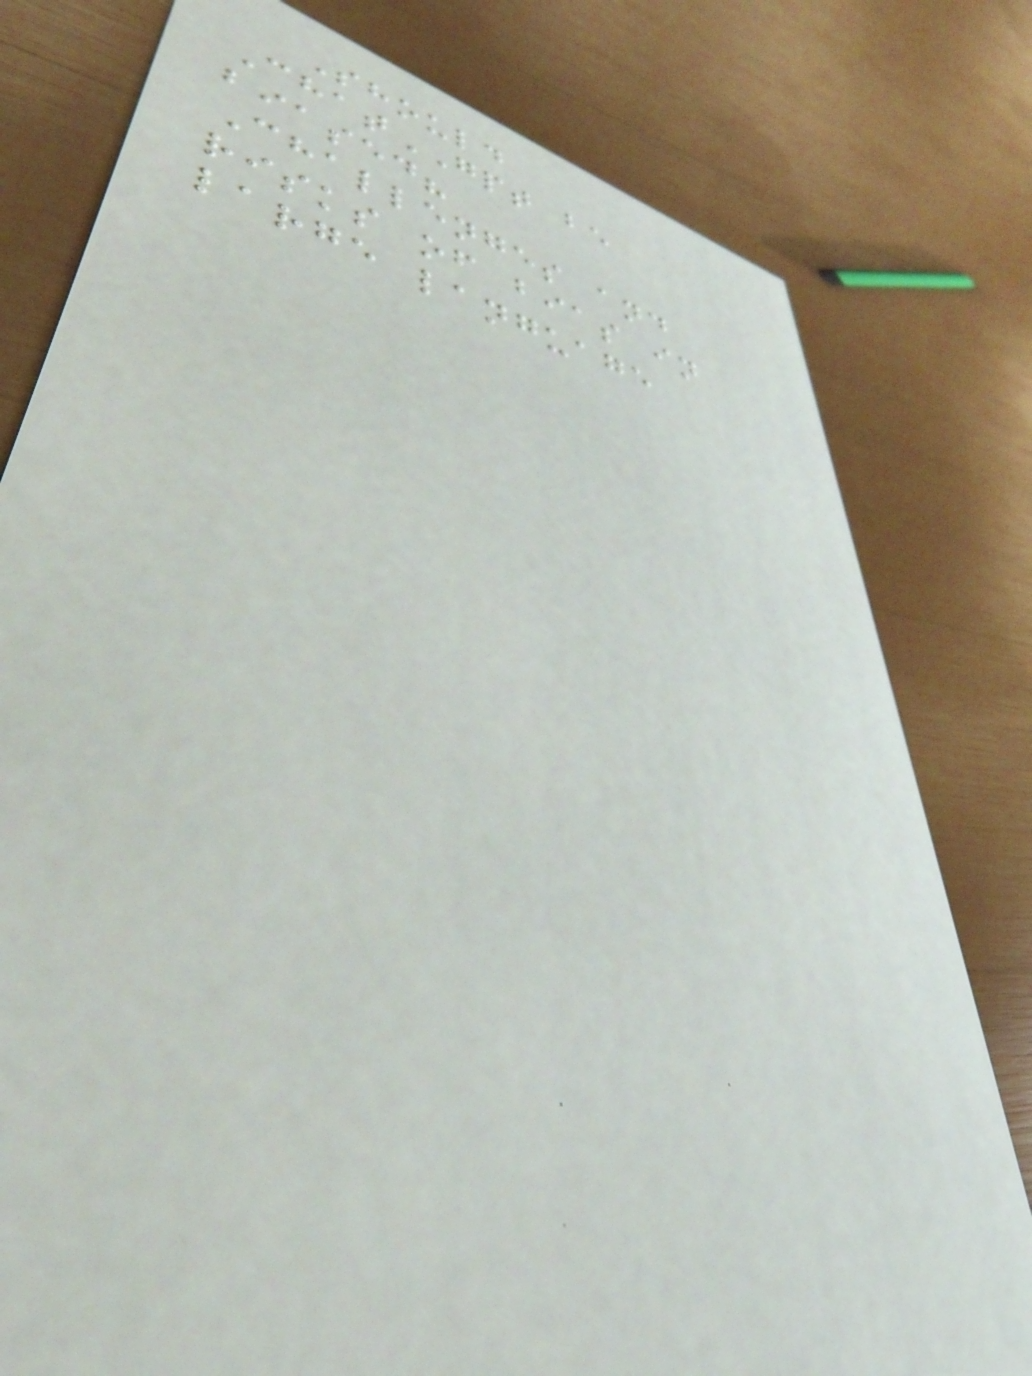Should
ChatGPT be
biased?
Challenges and
risks of bias in
large language
